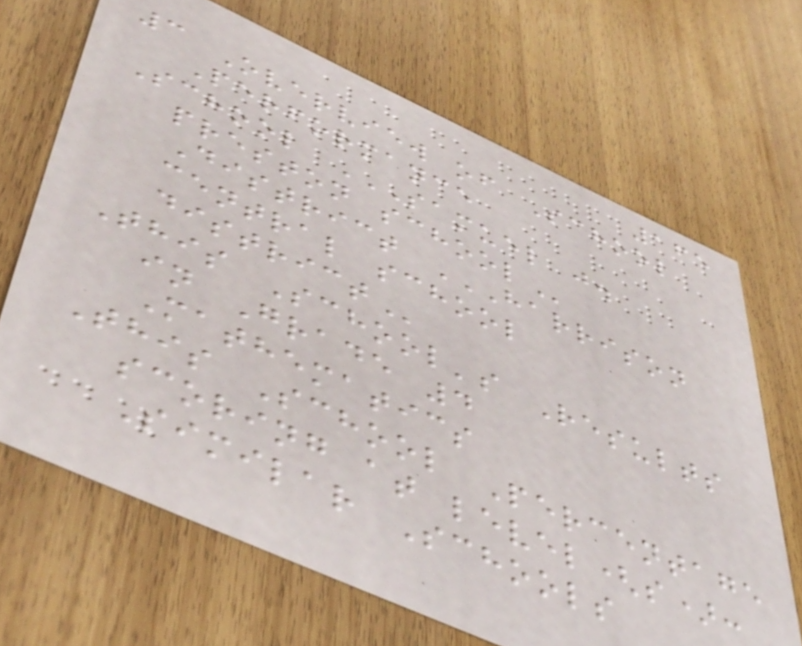165
3 Overview of School
Performance
School SAMUEL J.
PRESTON SCHOOL
District HARRISON
CENTRAL SCHOOL
DISTRICT
This School's Results
in Grade 4
Mathematics
This School Percentage
scoring at level(s):
Similar Schools
